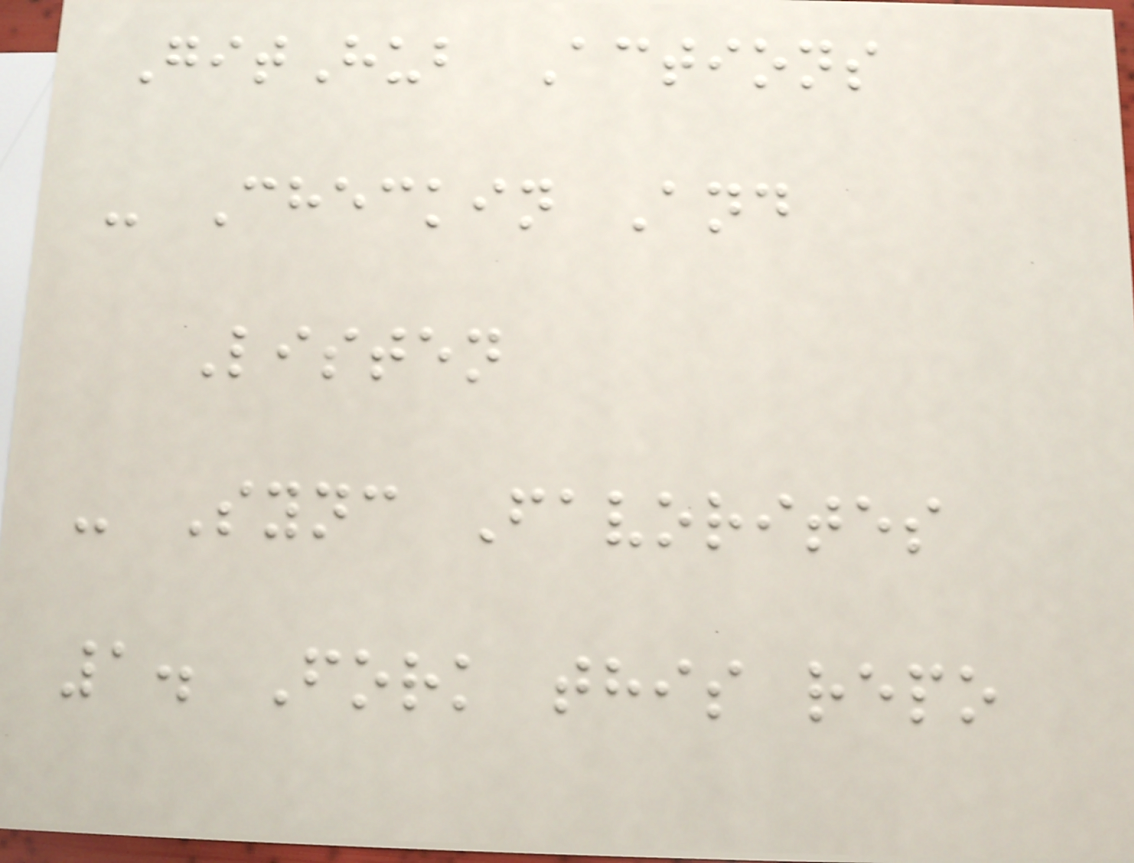GitHub Actions
- Checkin And
Listen
- Sync Favorites
1. Fork this repo
